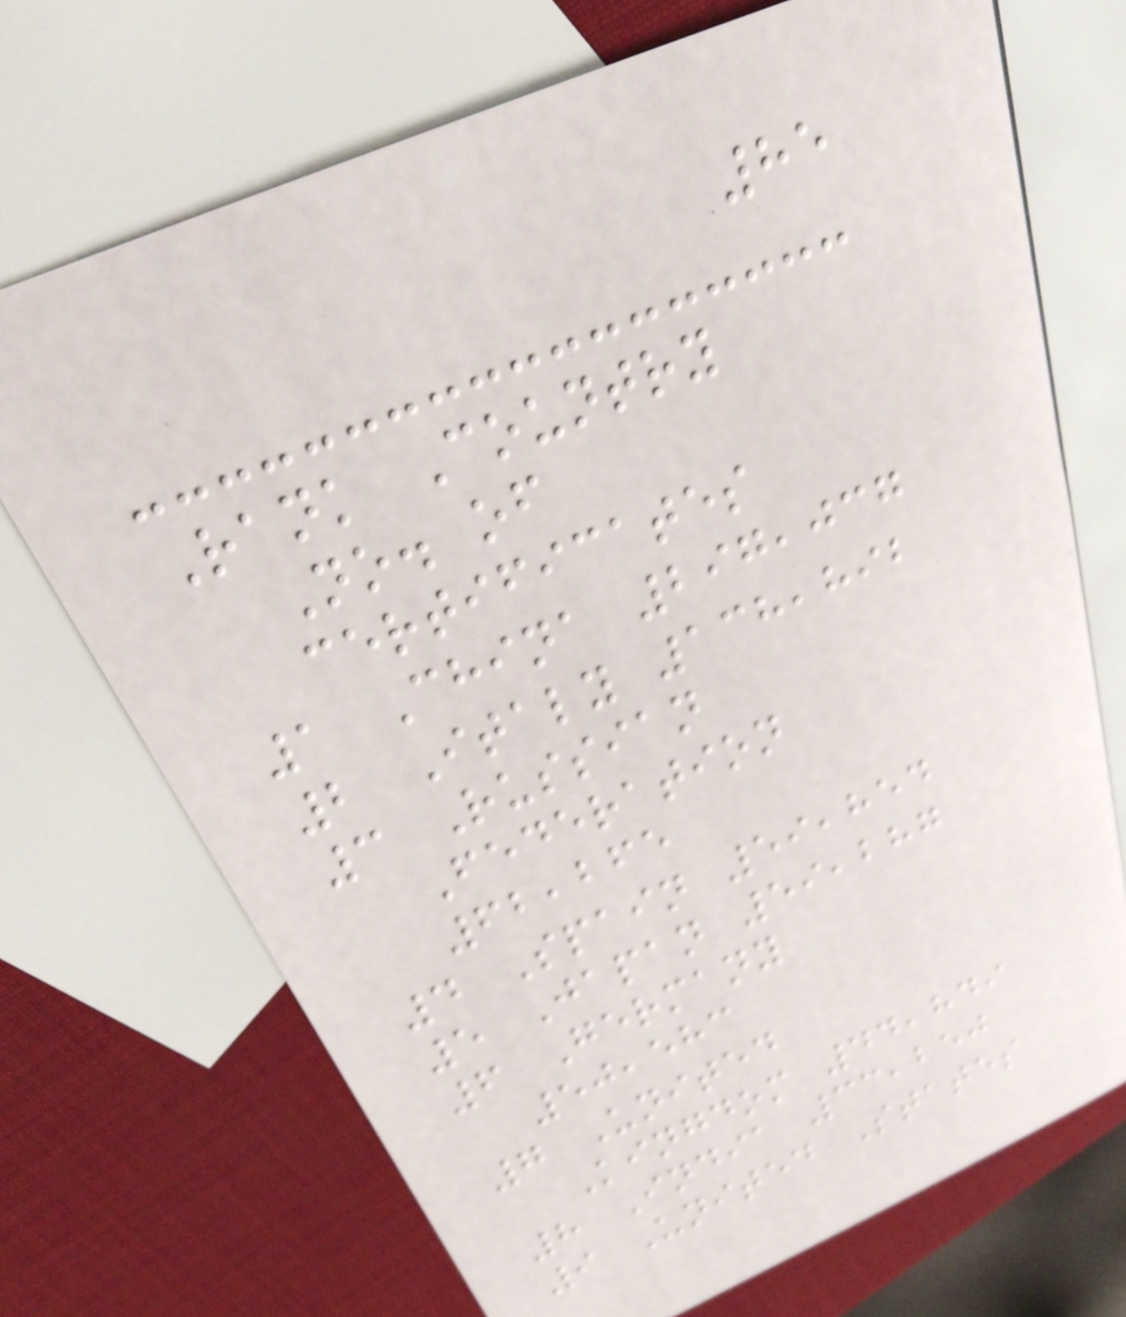85
Rank Country
No. of
certificates
1 China 297,037
2 Italy 138,892
3 Russian
Federation
62,265
4 Spain 59,854
5 Japan 59,287
6 Germany
50,583
7 United
Kingdom 44,849
8 India 33,250
9 United States
